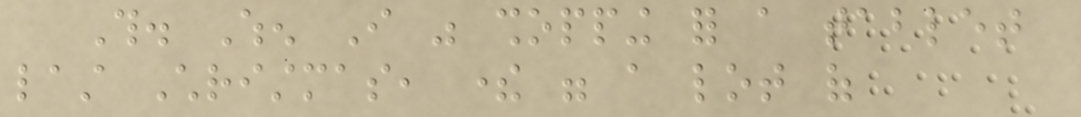This. When I was shopping for a tablet
last Christmas, there were a lot of
